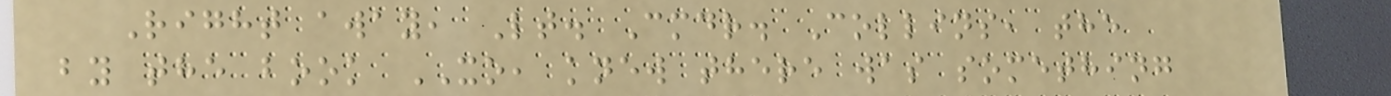Right away, Lt. Cmdr. Collins, the
by the book XO, knew there was something
